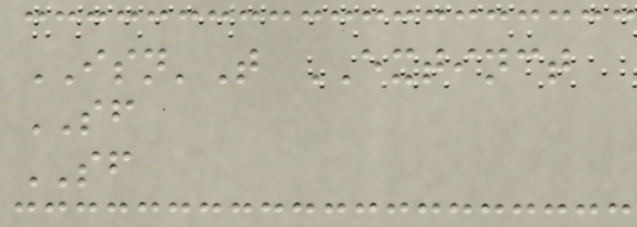ISN'T EXTINCT
SF
SF
